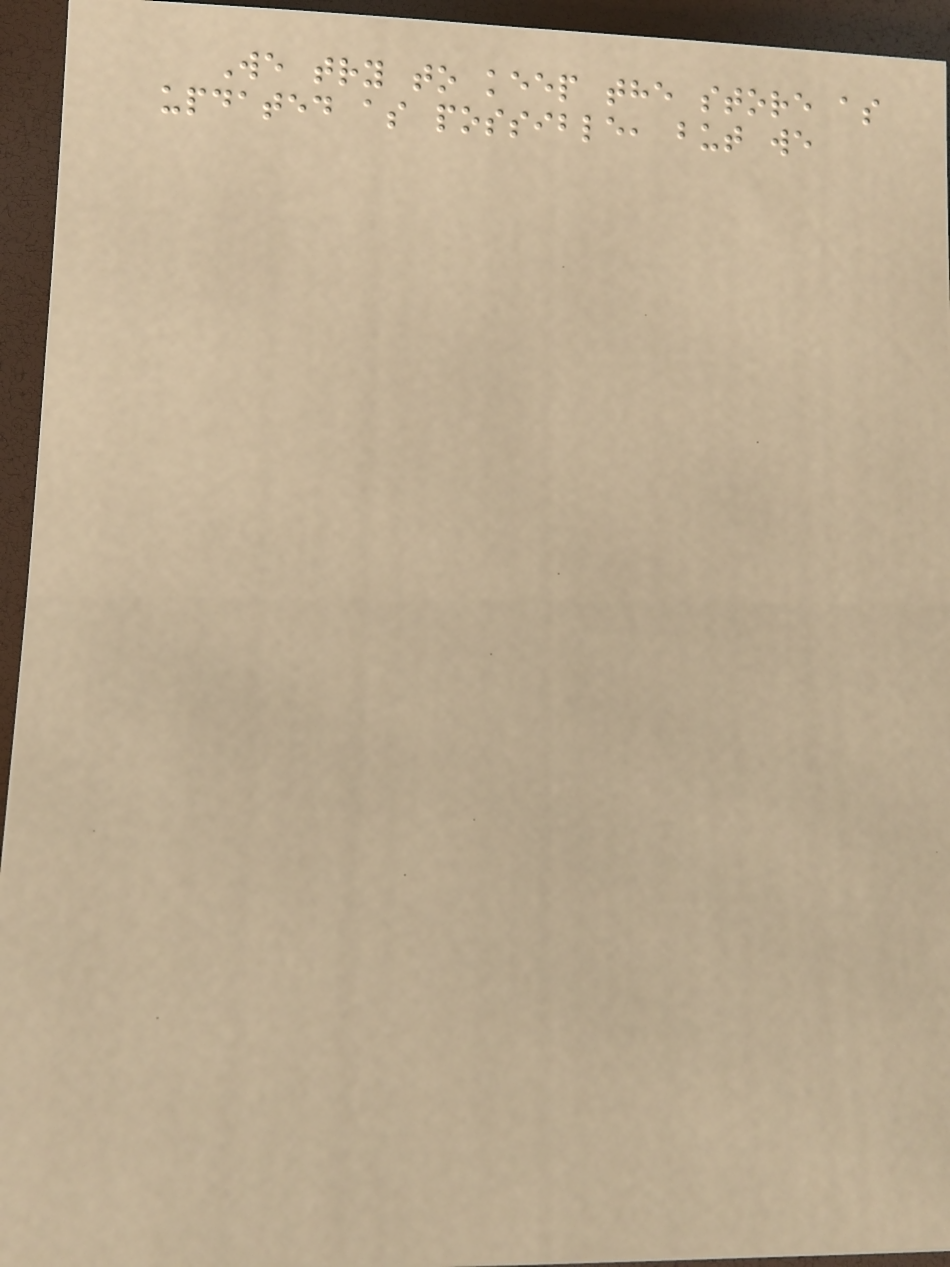We try to keep the store as
updated as possible, but we
